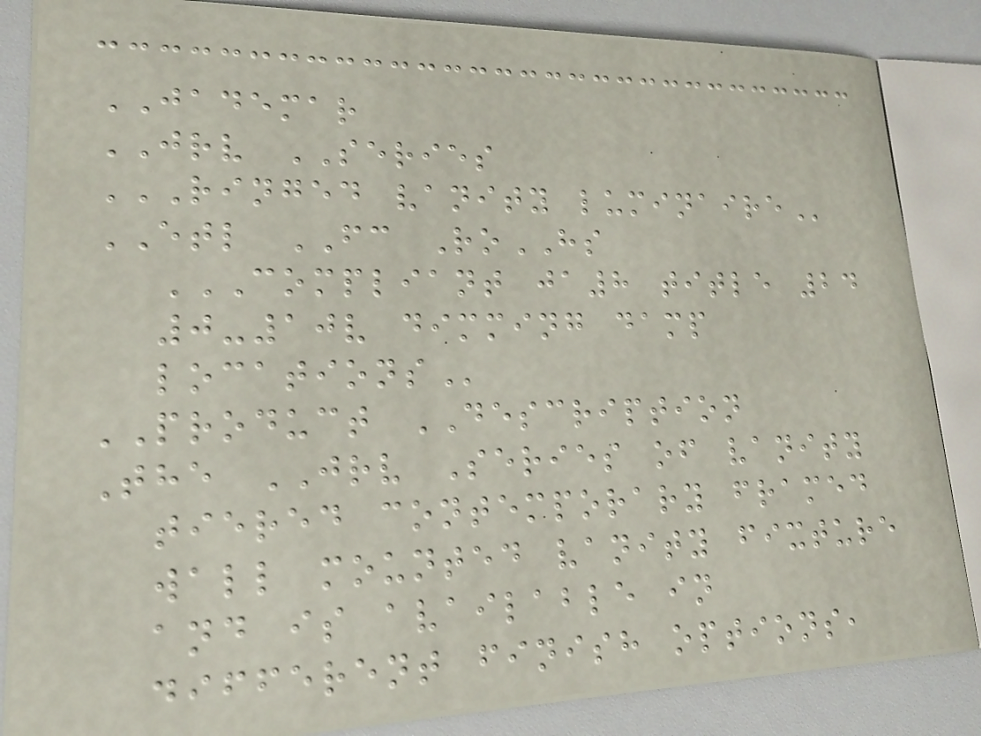JADEMAR
JRV SERIES
RINGED VANITY LUMINAIRE
ETL FC RoHS
COMPLIANT JA8 TITLE 24
0-10V DIMMING DAMP
LOCATIONS
PRODUCT DESCRIPTION
The JRV Series of vanity
tiered contemporary framed
wall mounted vanity fixture
and is available in
different finish options,
